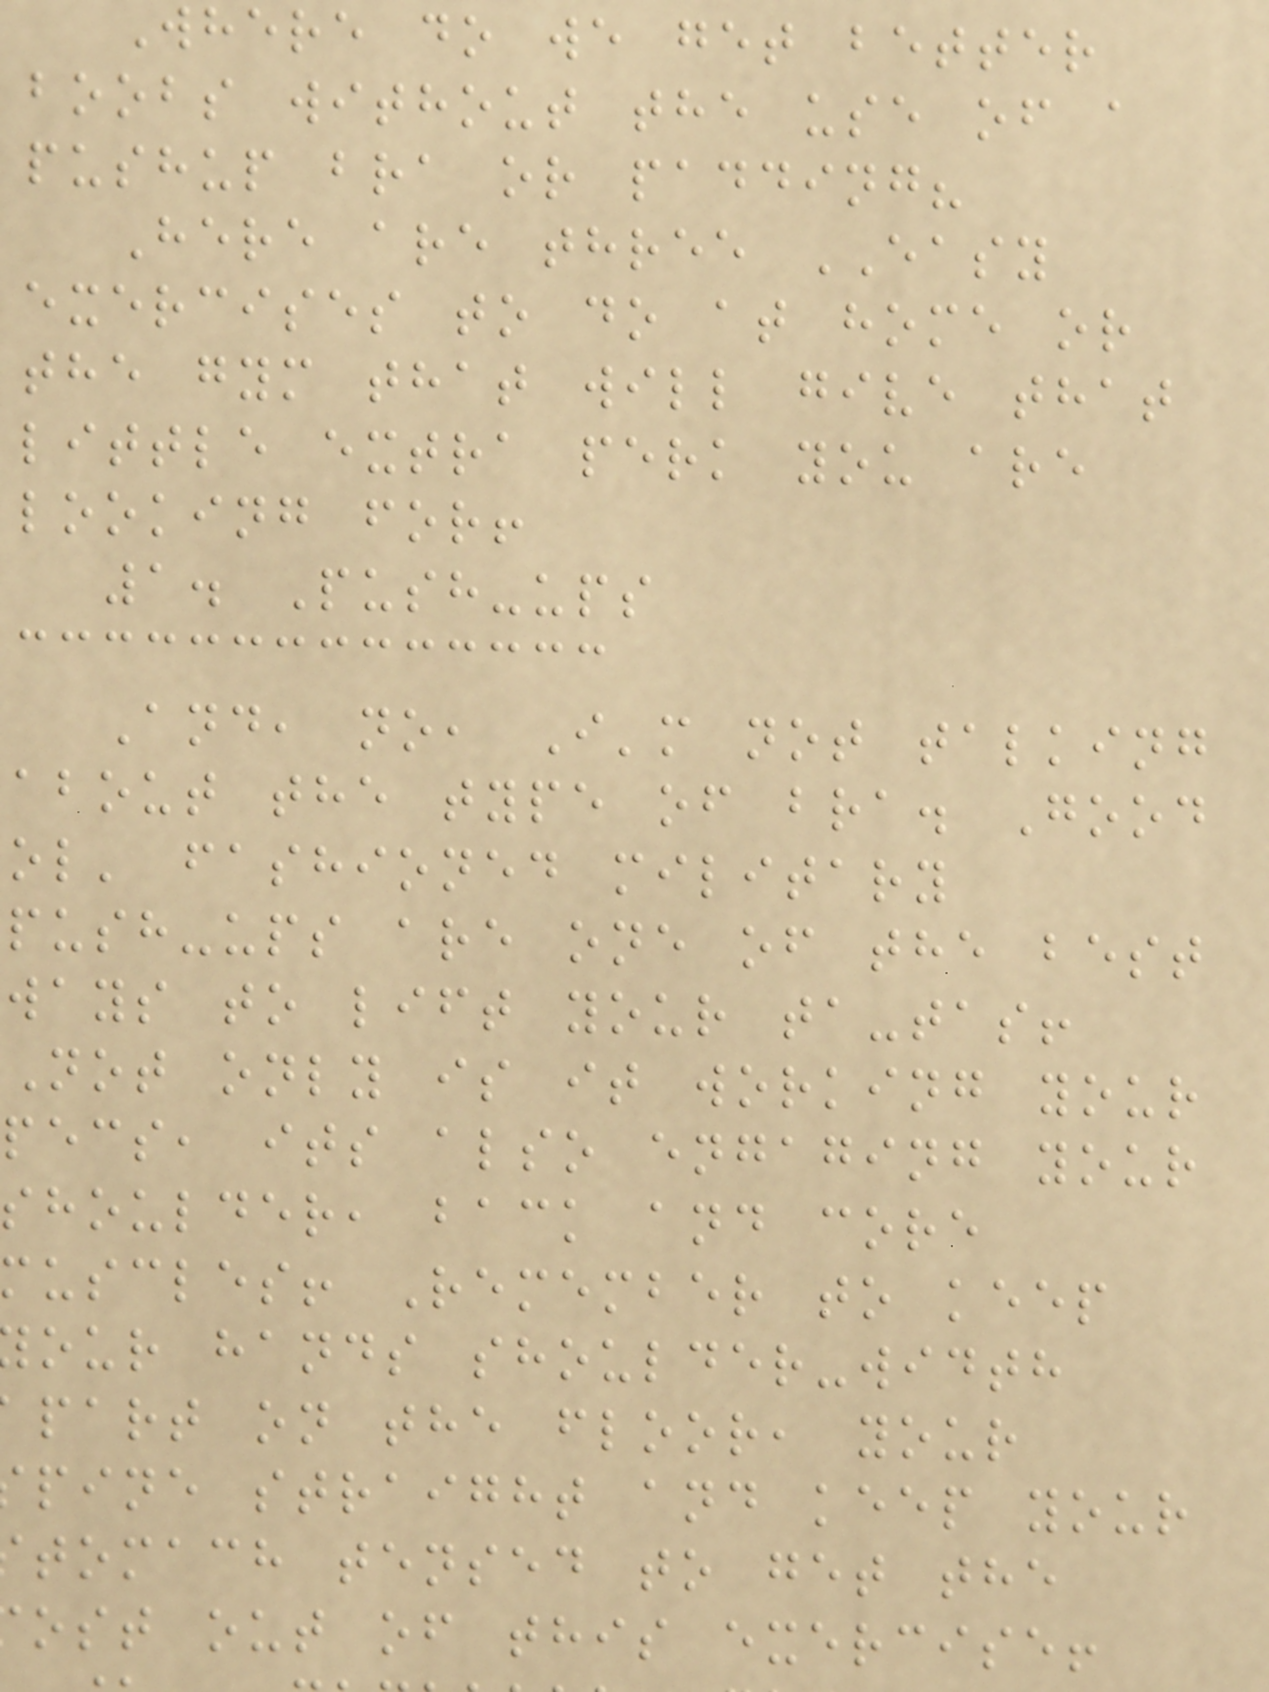Where do we get better
boobs without the use of a
pushup bra or padding?
Here are three EASY
exercises to do at home or
the gym that will give that
little extra perk you are
looking for!
1. Push-ups
And, no, I'm not talking
about the type of bra. Good
ol' fashioned military
push-ups are one of the best
ways to lift your ta-tas!
Not only is it working your
pecs, its also engaging your
shoulder, back and core
uscles! Remember to keep
our hands shoulder-width
part on the floor, your
pine straight and keep your
tomach tensed to get the
ost out of this exercise!
